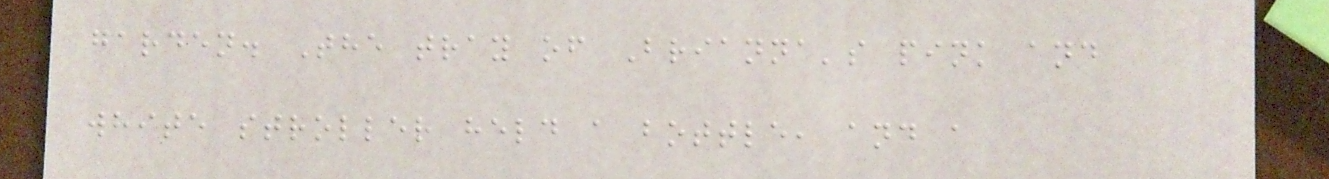garden. The tray of Brianna's pink and
white stroller held a bottle, and a
